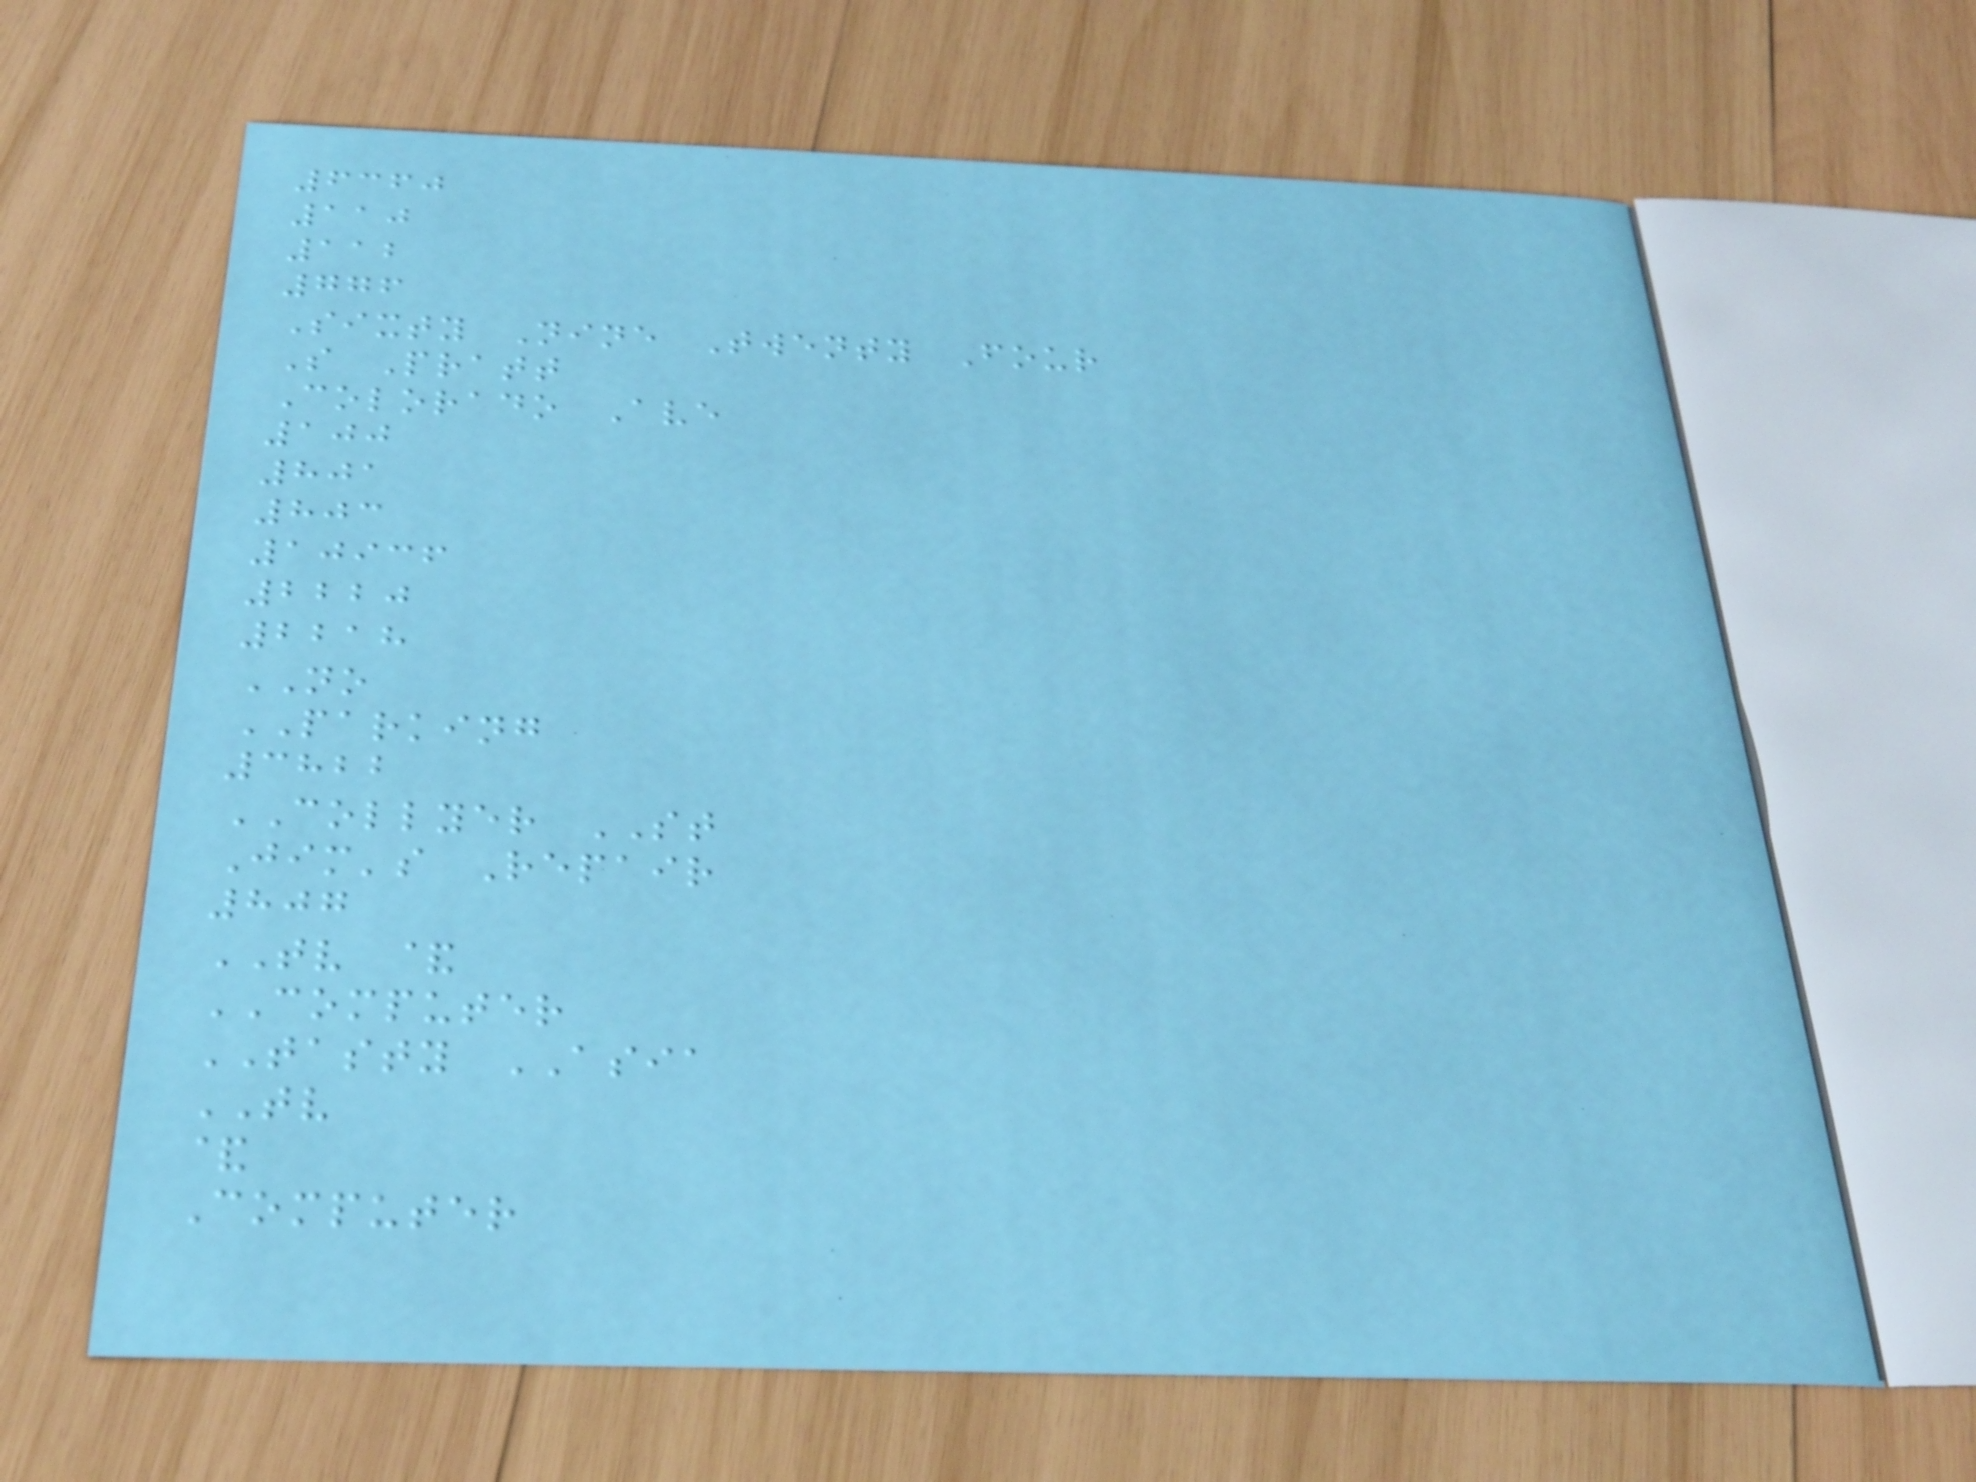6360
110
112
776
Sixty Nine Twenty Four
S Pratt
Colorado Ave
100
801
803
10936
2220
2218
NO
PARKING
3822
COLLYER ST
Jim's Repair
807
TV &
COMPUTER
TASTY ASIA
TV
&
Computer
